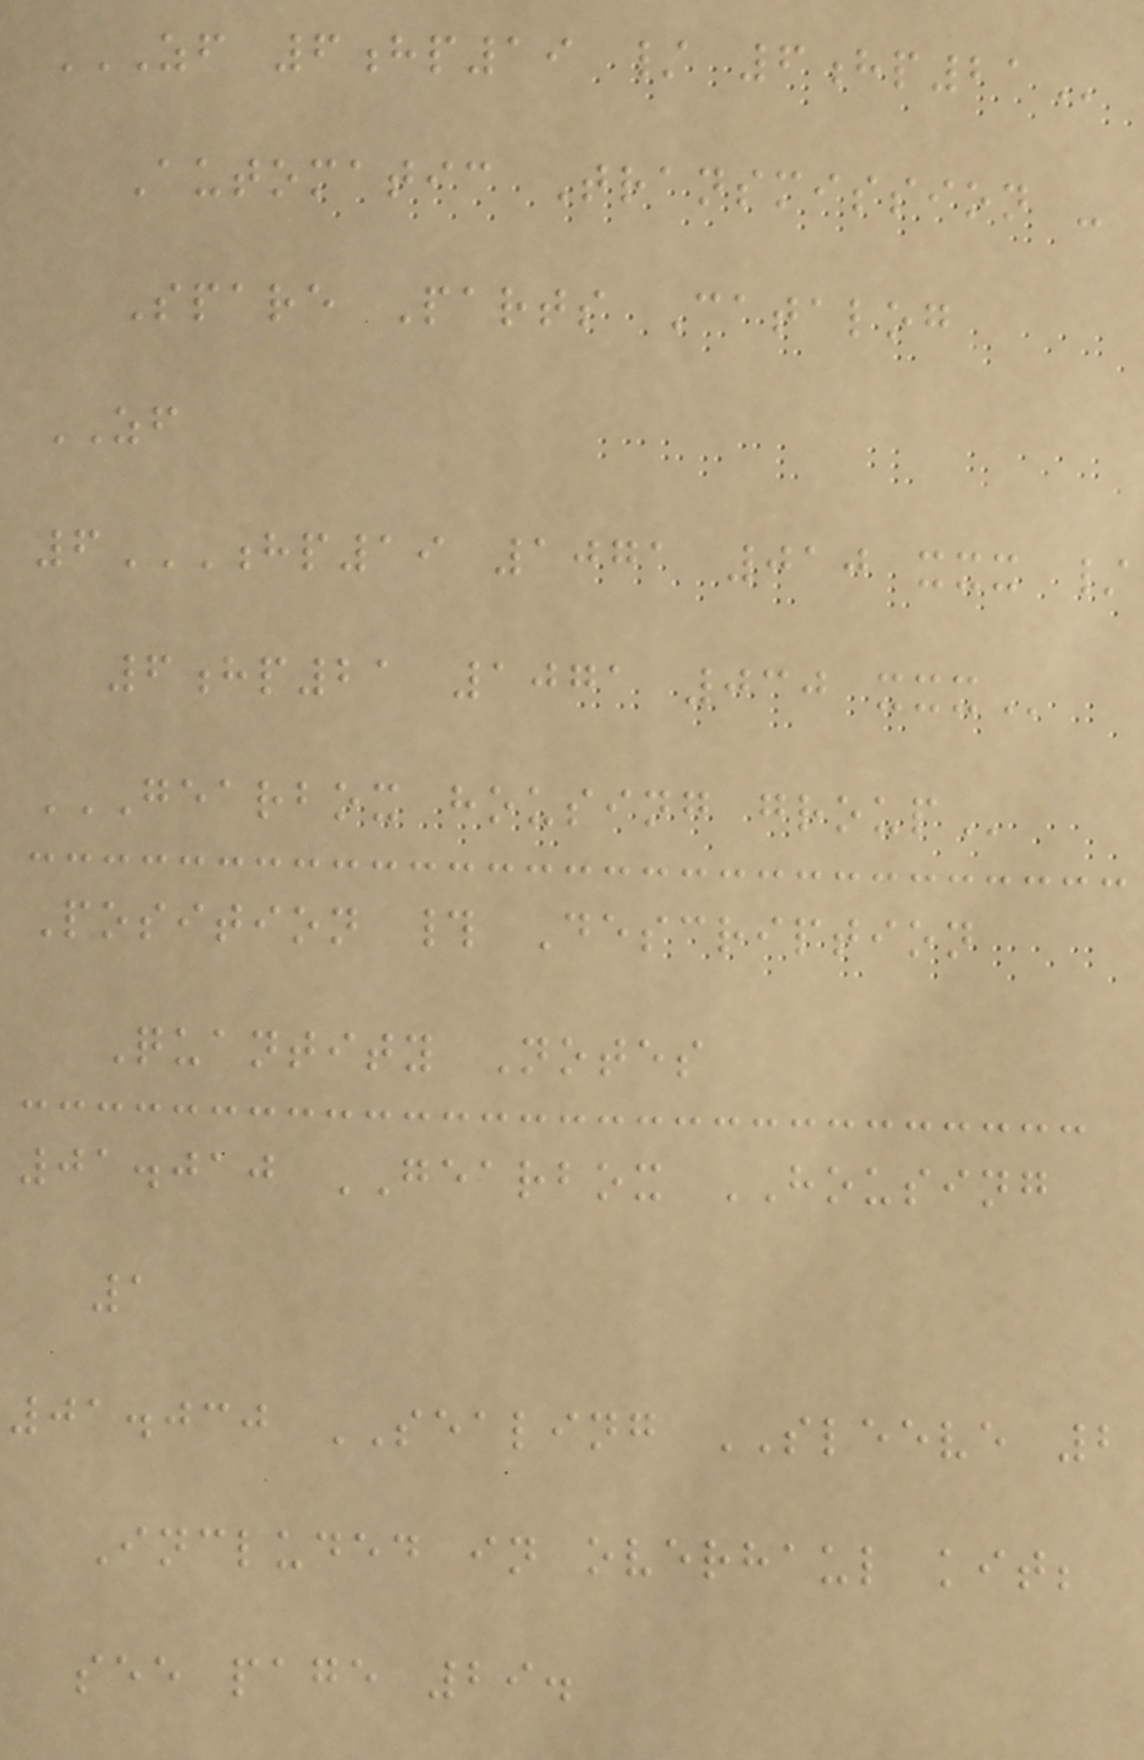ZF 6HP19 / 6HP21
Automatic Transmission -
Spare Parts Catalog
ZF
6HP19 1071 010 XXX /
6HP21 1071 030 XXX
GEARBOX HOUSING GROUP
Position # Description
Quantity Notes
01.010 GEARBOX HOUSING
1
01.030 SEALING SLEEVE 2
Included in overhaul kit;
see page 29.
